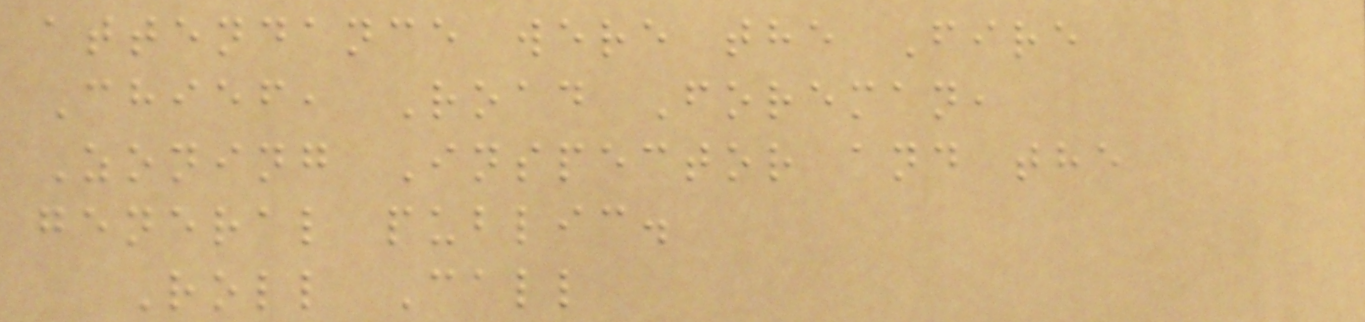attendance were the Fire
Chief, Road Foreman,
Zoning Inspector and the
general public.
Roll Call
